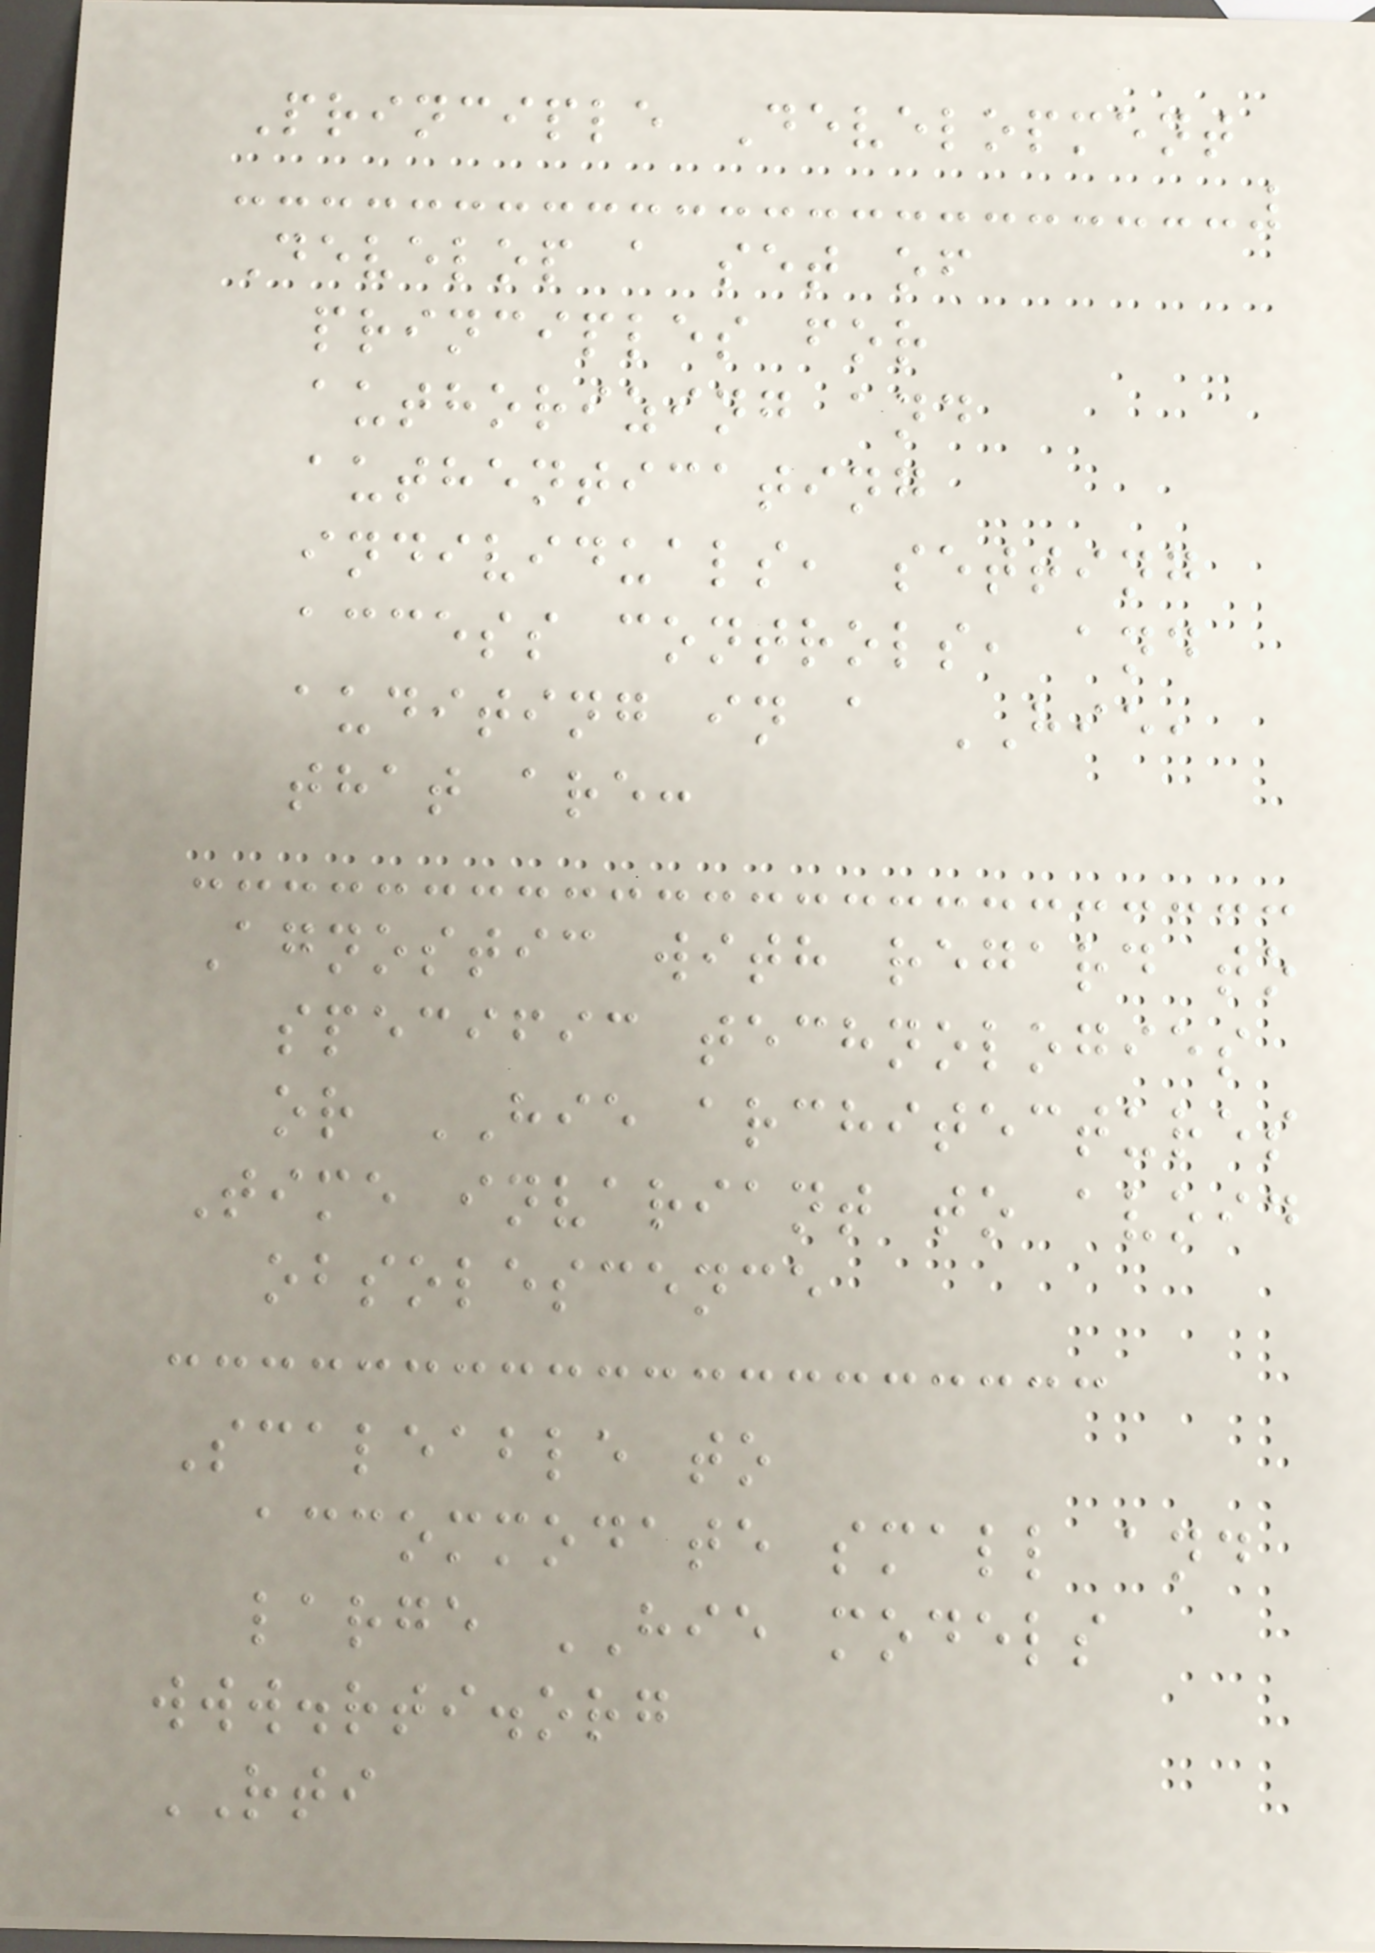Principle Development
Develop a set of
principles for
authorizing and
authenticating
individuals, setting
access controls, and
auditing in a HIE,
that are:
Agnostic with regard to
specific technologies
or HIE architectures
Time invariant to avoid
obsolescence
Scaleable to
accommodate small and
large HIE models
www.rti.org
RTI
